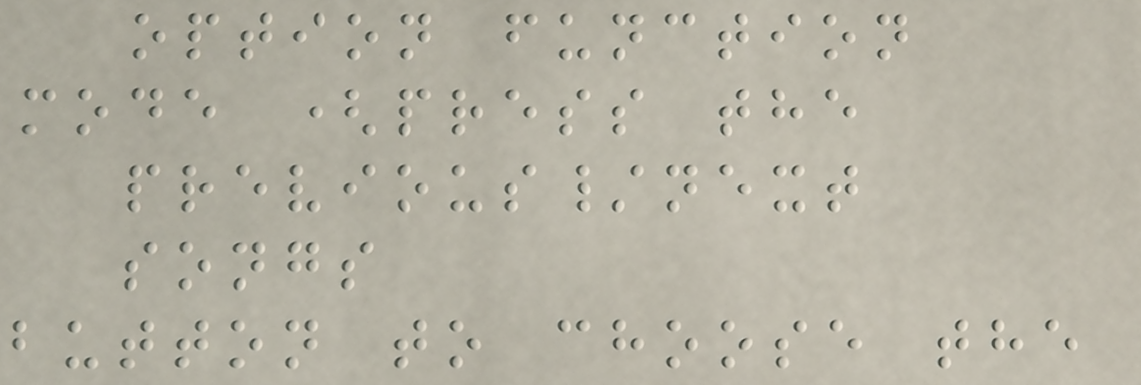option function
mode (press the
previous/next
songs
button to choose the
